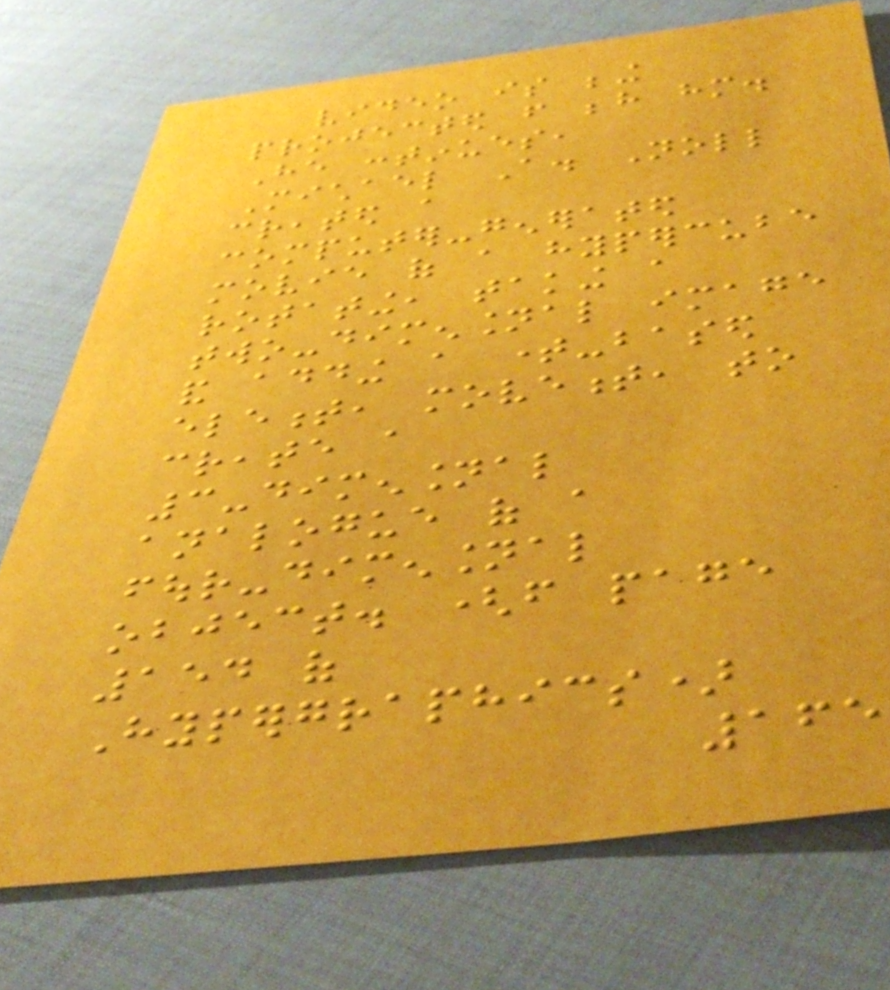video is being
projected from behind him.
He continues,
Michael A. Noll
created a
computer-generated
movie of a hypercube
rotating, taking a
two-dimensional image
and adding a time-based
element, movement, to
create a
3-dimensional
analogue of a
four-dimensional
object. (from page
154 of
Hypergraphics)
165
